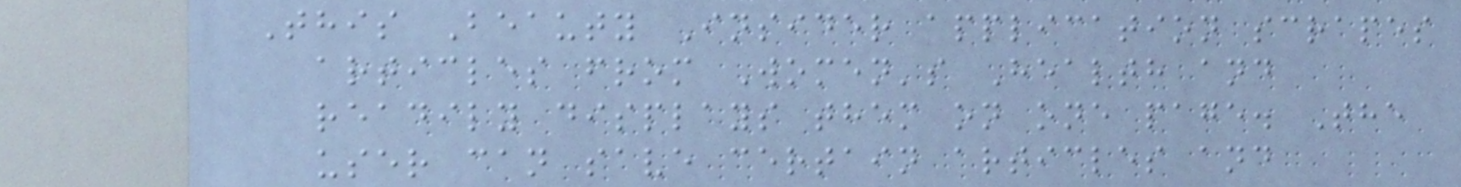This Beauty Insider application scrapes
articles from Women's Health and
readily displays them on one page. The
user can save certain articles and
